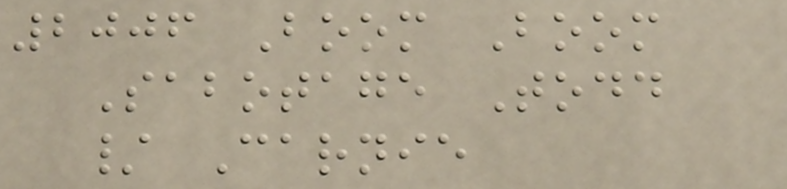2006 Boom Boom
Sabotage Todd
/ Carnie
